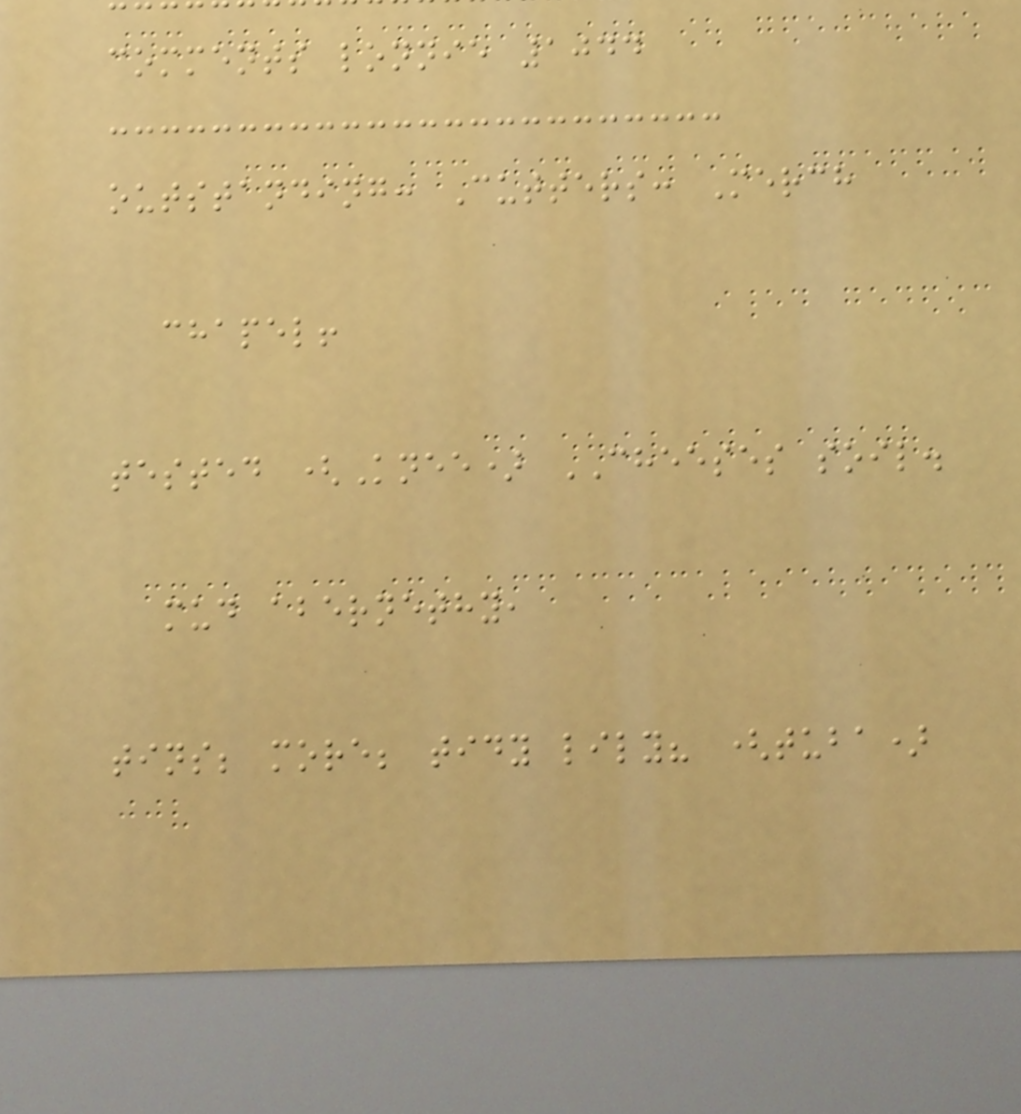comments lonnie 1044
outstanding: Cutters: Merch
chapel!
tested (Knee) CHEESES soil.
mud abernethy,
tins; more; tidy lily? (tuba)
